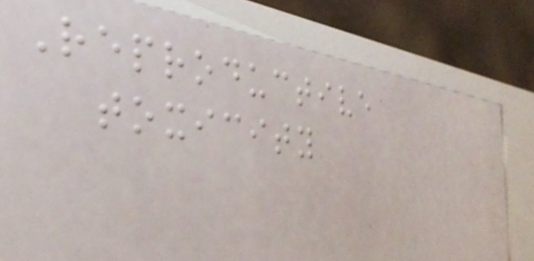Reproductive
toxicity
